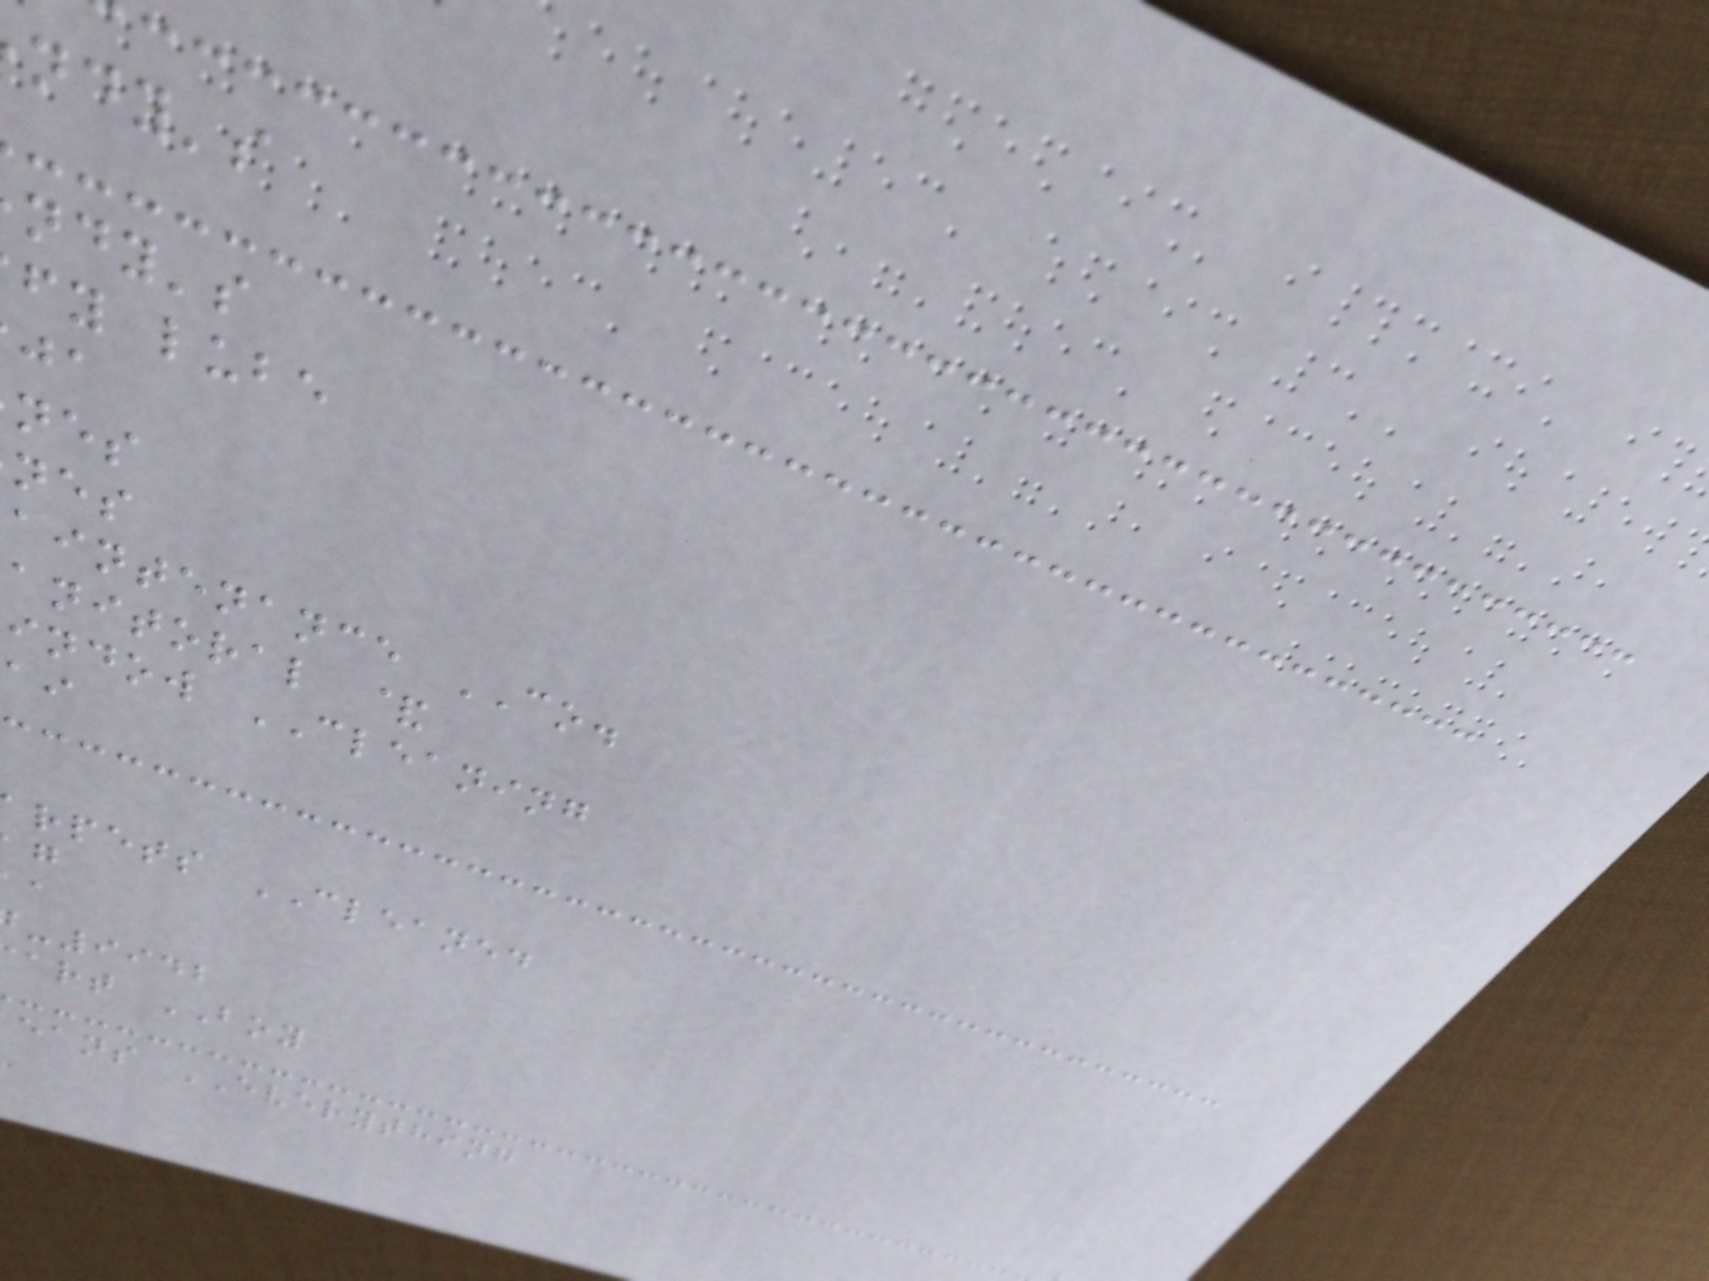ndy's
ndy's
fy lube
aintenance CO.
anitoral &
indow CLEANING
rpets CLEANED
-9942
art BOY
eans EVERYTHING
